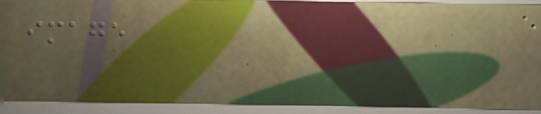image
